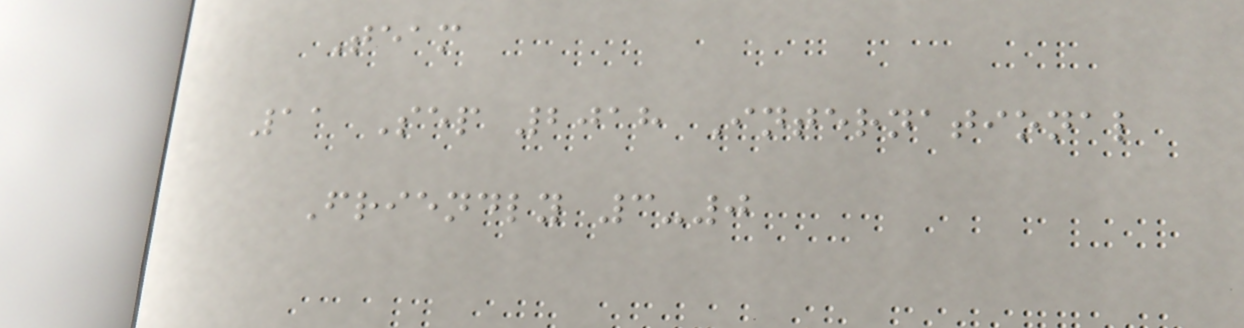Team
11 Sep 2018 International
Friendly 3-0
